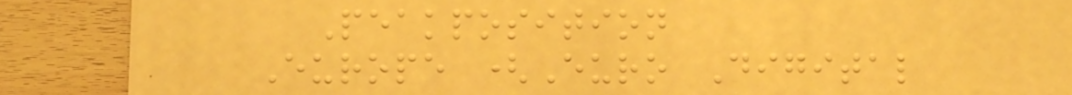Peakposition
Europe (Euro Digital
